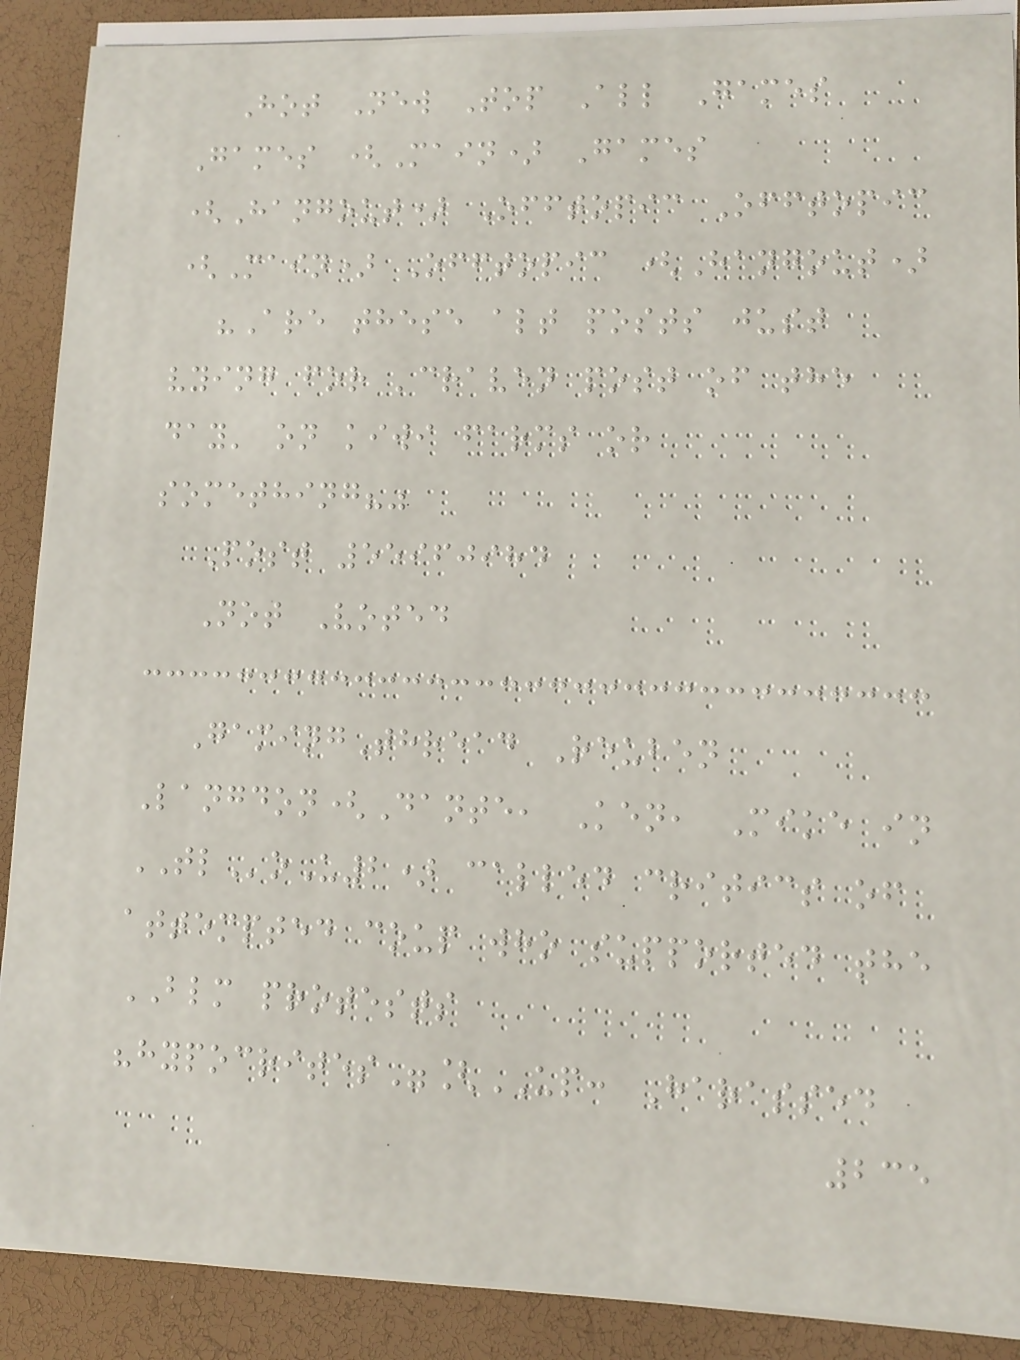Hot New Top All Games
Games (Main) Games
(Hangout) Offtopic Offtopic
(Main) Offtopic (Hangout)
"Are these alt posts just
vying for 'craven post of the
day' on kiwi farms or
something?"
Post 55960984
Not Voted
GamingThread Reuben
Langdon(Dante, Ken, Mike in
TLoU2) called critics of
attempted coup who supported the
BLM protests
"hypocrites"[UP: Harassed
235
